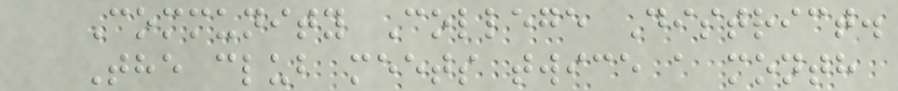Community College District.
The club meets twice a month
